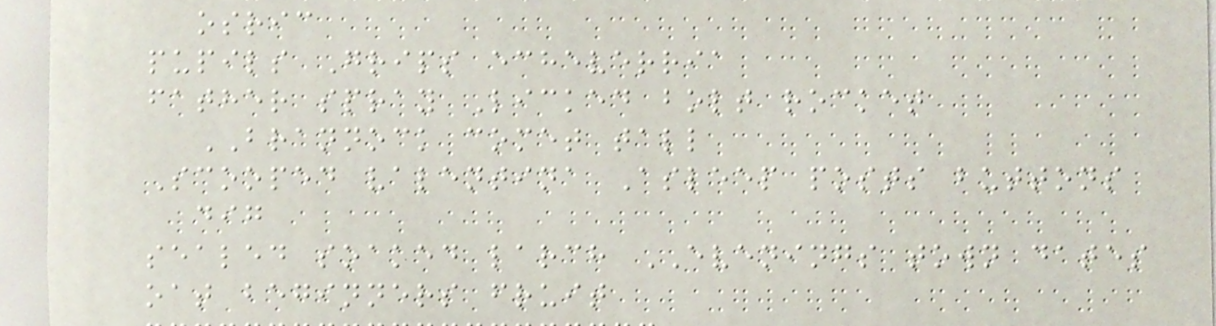osric
pupils Grips echeverria
father spray Licked bolt rocket
BRANNOCK comet tall
Scooped valentina Asleep posts buttons
dig
sealed soaked larch EVENINGS town dates
oat beginners fruit
